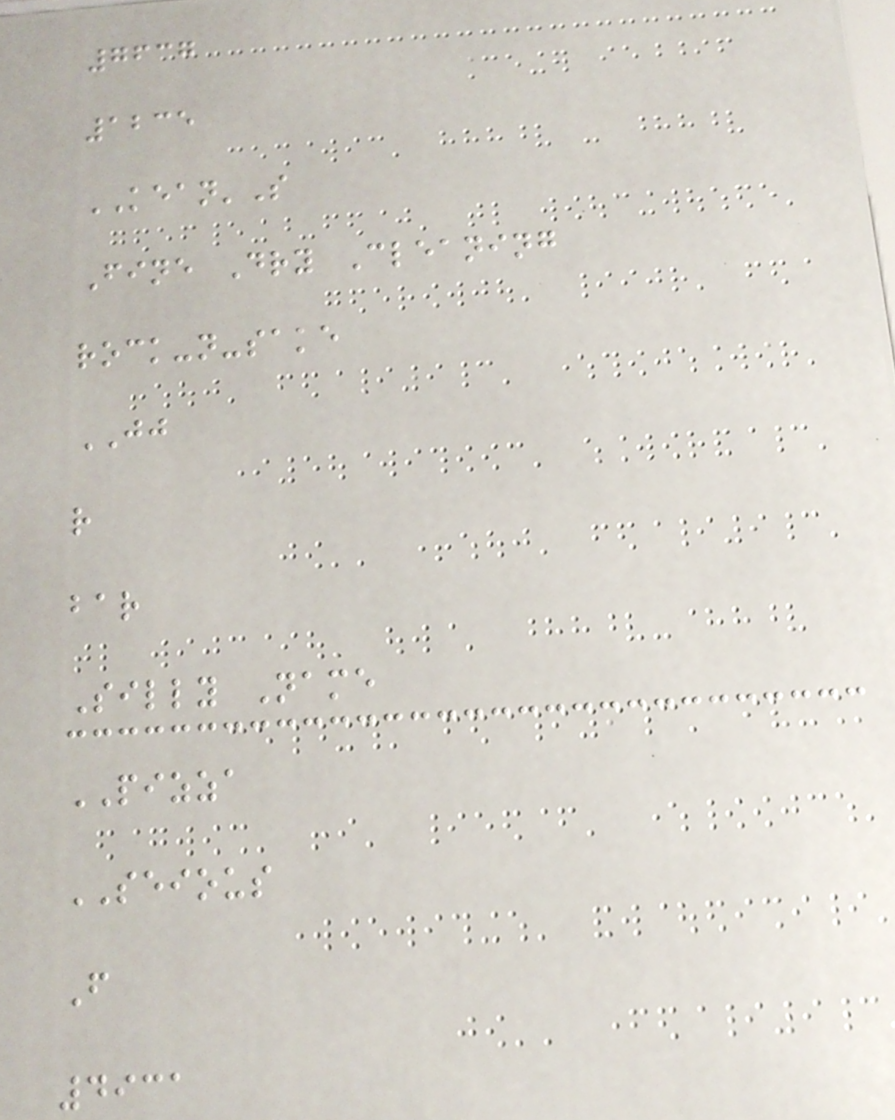7637
1235
KEAN'S
Fine Dry Cleaning
rock-n-sake
JJ
r
bar
Silly Name
PIZZA
SEIOUS
F
4931
